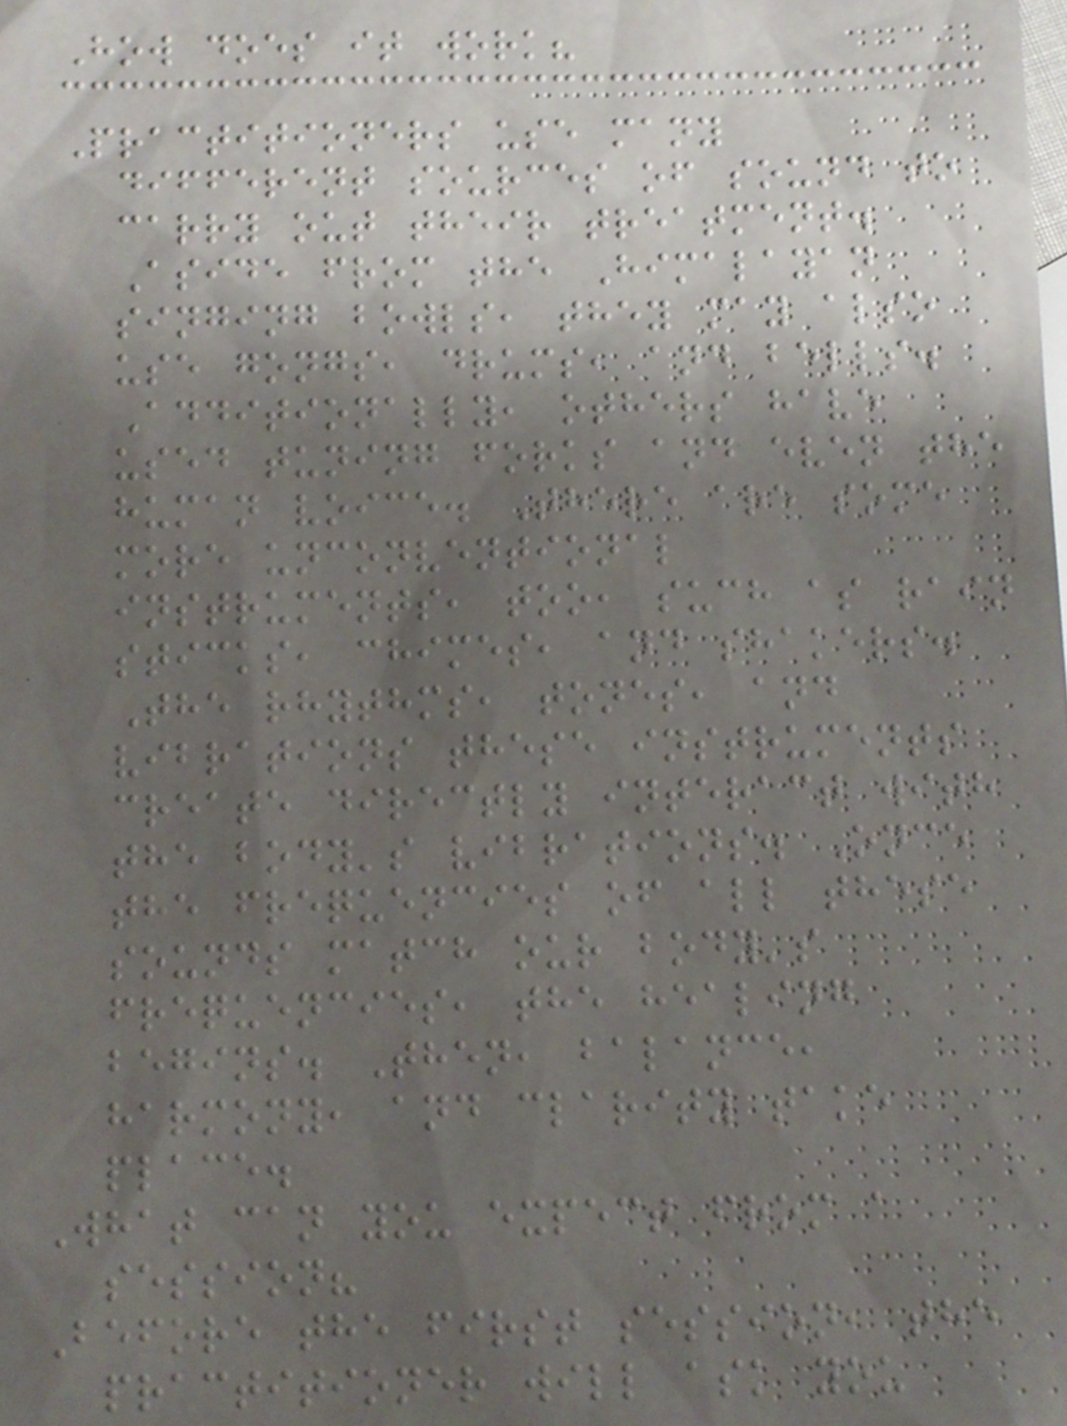How does it work?
Practitioners use many
different sources of sound to
carry out their treatment.
Aside from the Himalayan
singing bowls, they may also
use gongs, drums, and bells.
Additionally, others have
used tuning forks and even the
human voice. There are some
more unconventional
instruments, too, such as rain
sticks, chimes, and shakers.
The rhythms, tones, and
vibrations these instruments
create directly interact with
the body's vibrations. Once
the frequencies of all these
sounds match our body's
frequencies, the healing
begins. Then, balance,
harmony, and clarity take
place.
What can you expect from a
session?
Before the first session, the
practitioner will ask you
